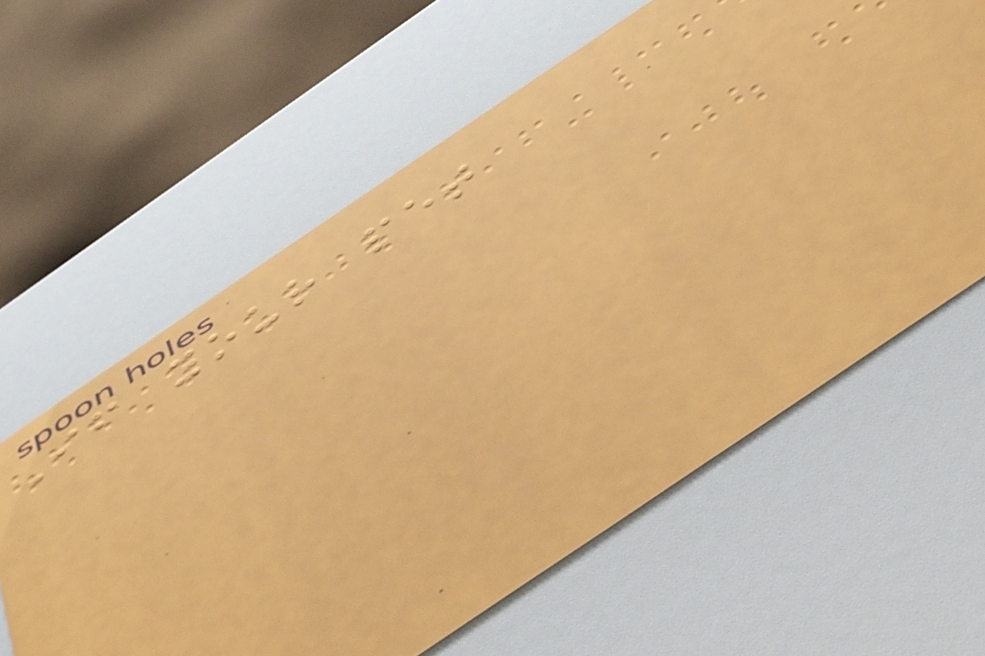If your pet
